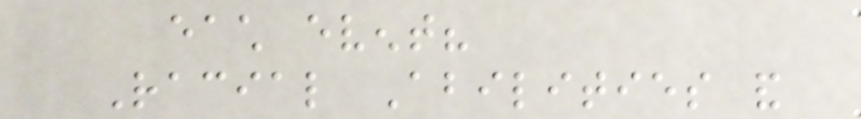each event?
Racial Abilities and
